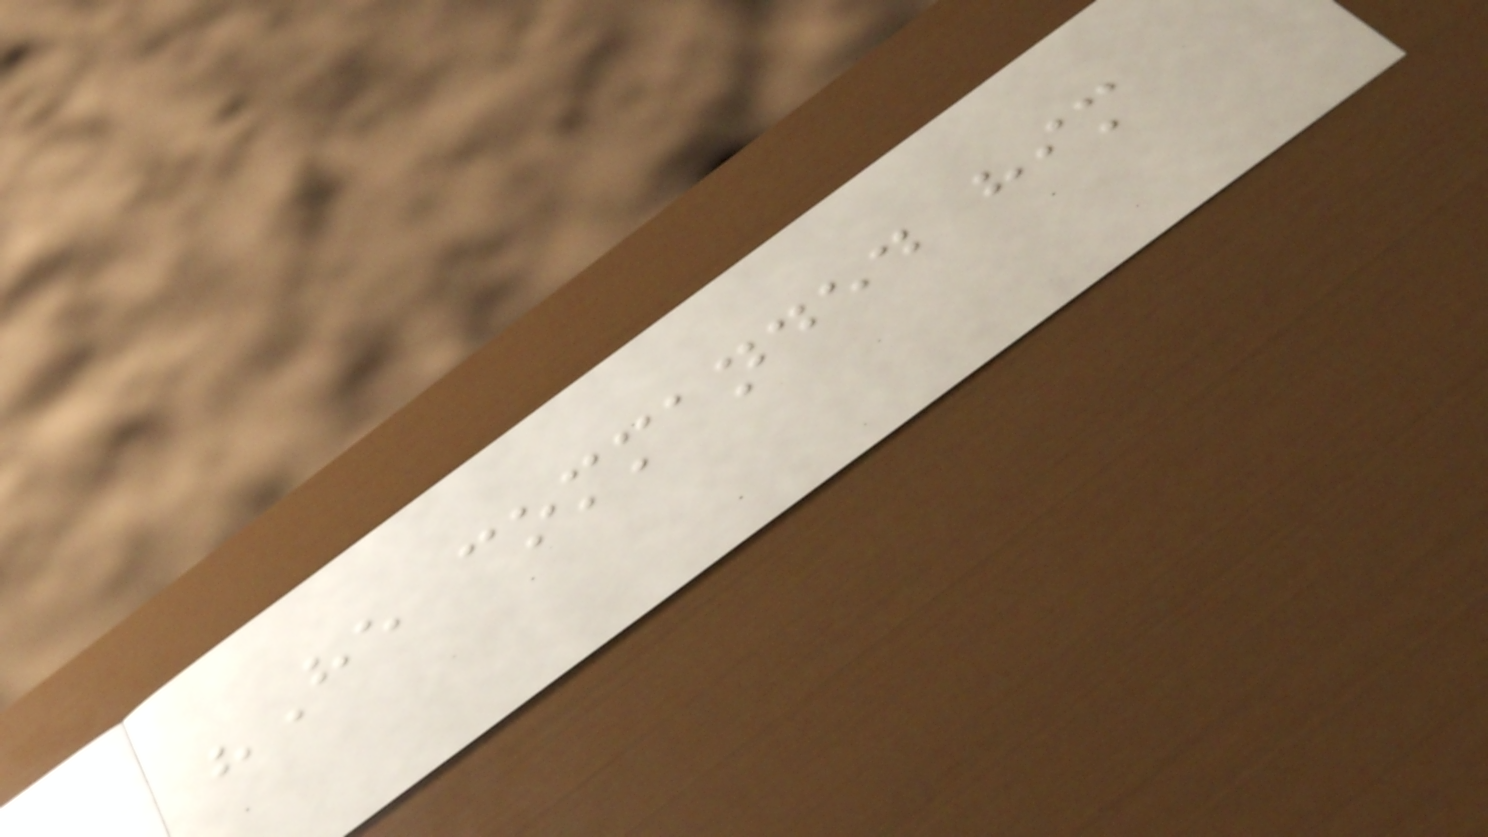"He commanded him
